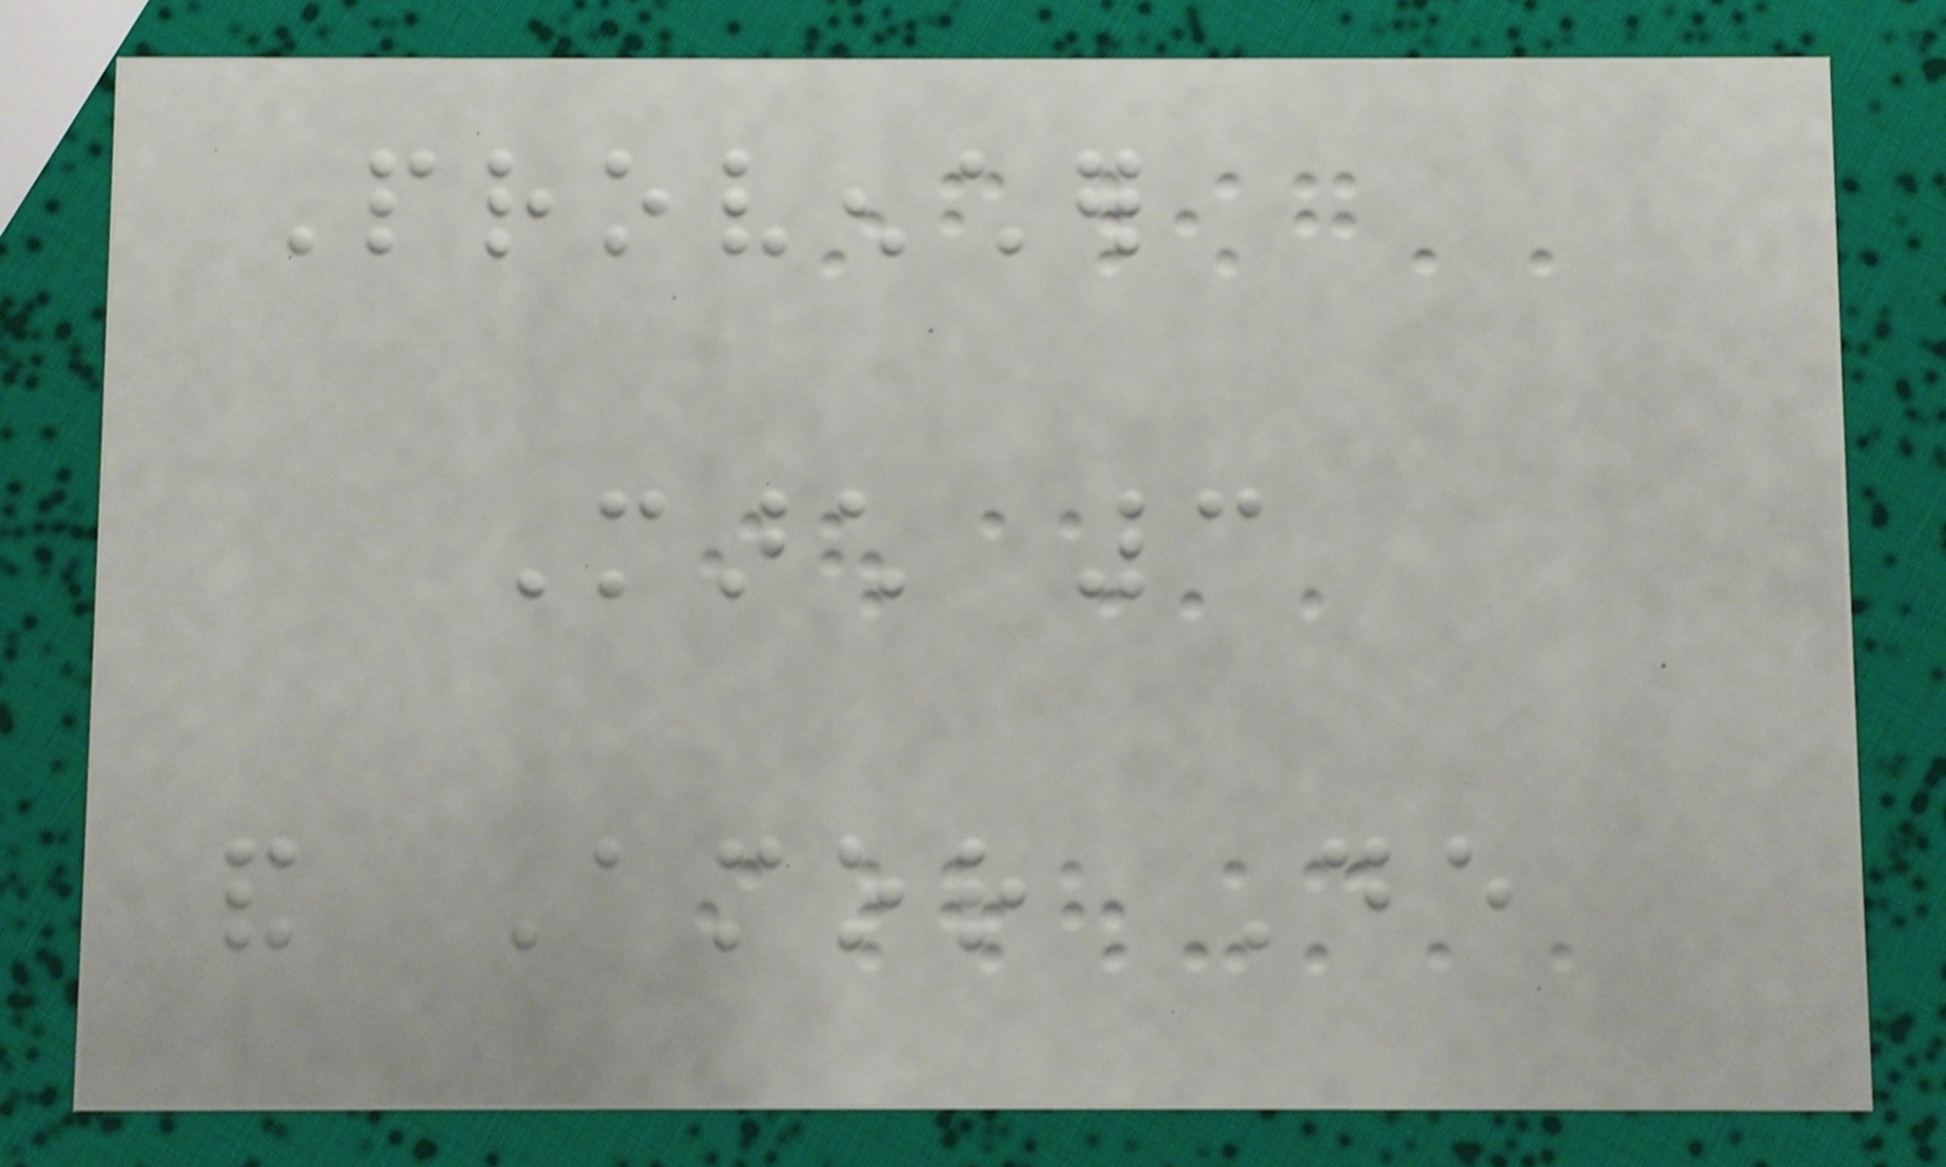Provencher
March 3
and Amor De
